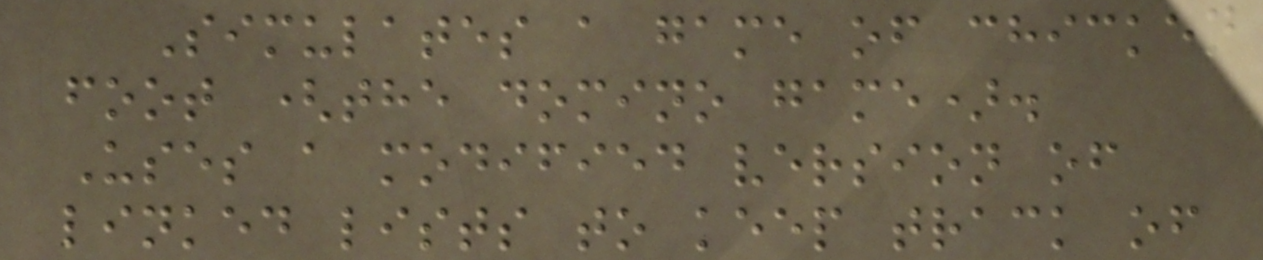Simulates a game of chicken
foot (the domino game).
Uses a modified version of
linked lists to keep track of
